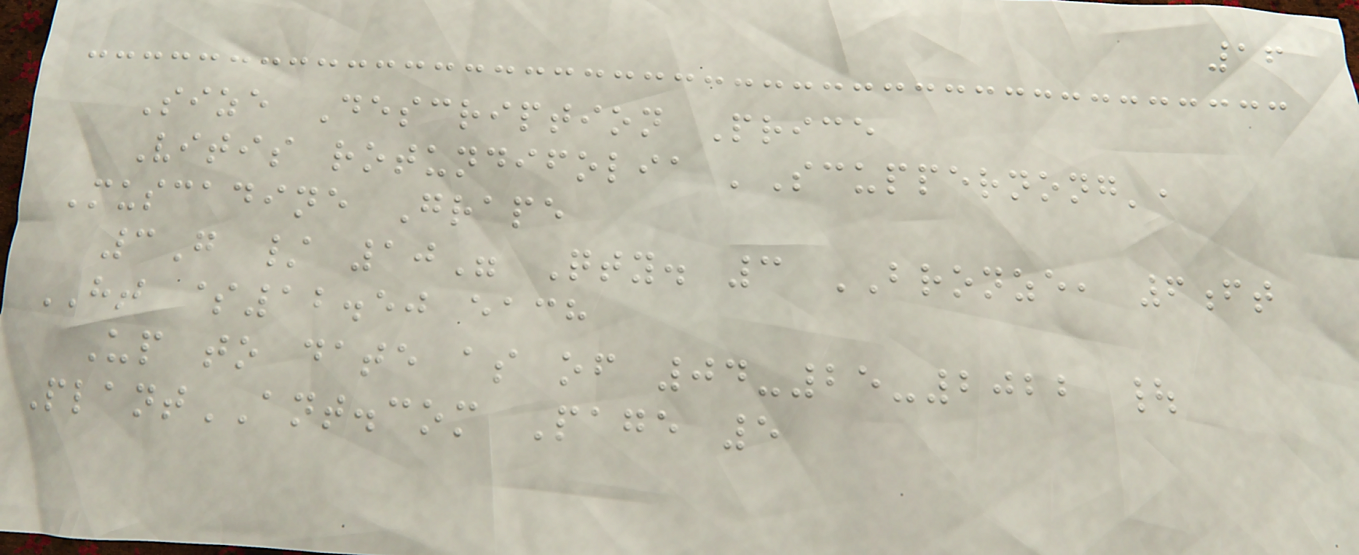16
Size Description Price
Vitis rotundifolia 'Scuppernong',
Muscadine Grape
3G / 10" Qty. 3 BRONZE, 6ft
HT $12.50 each
Up to date as of 04-25-2022 |
PlantANT.com Page 5
